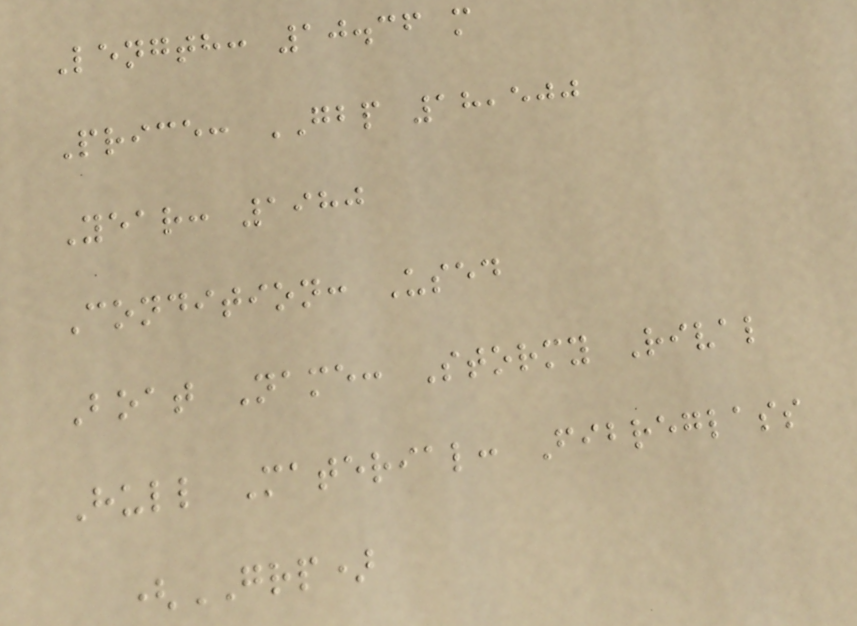Length: 10.36 m
Price: GBP 18,500
Year: 1980
Condition: Used
Boat Name: Stormy Rival
Hull Material: Fibreglass
(GRP)
